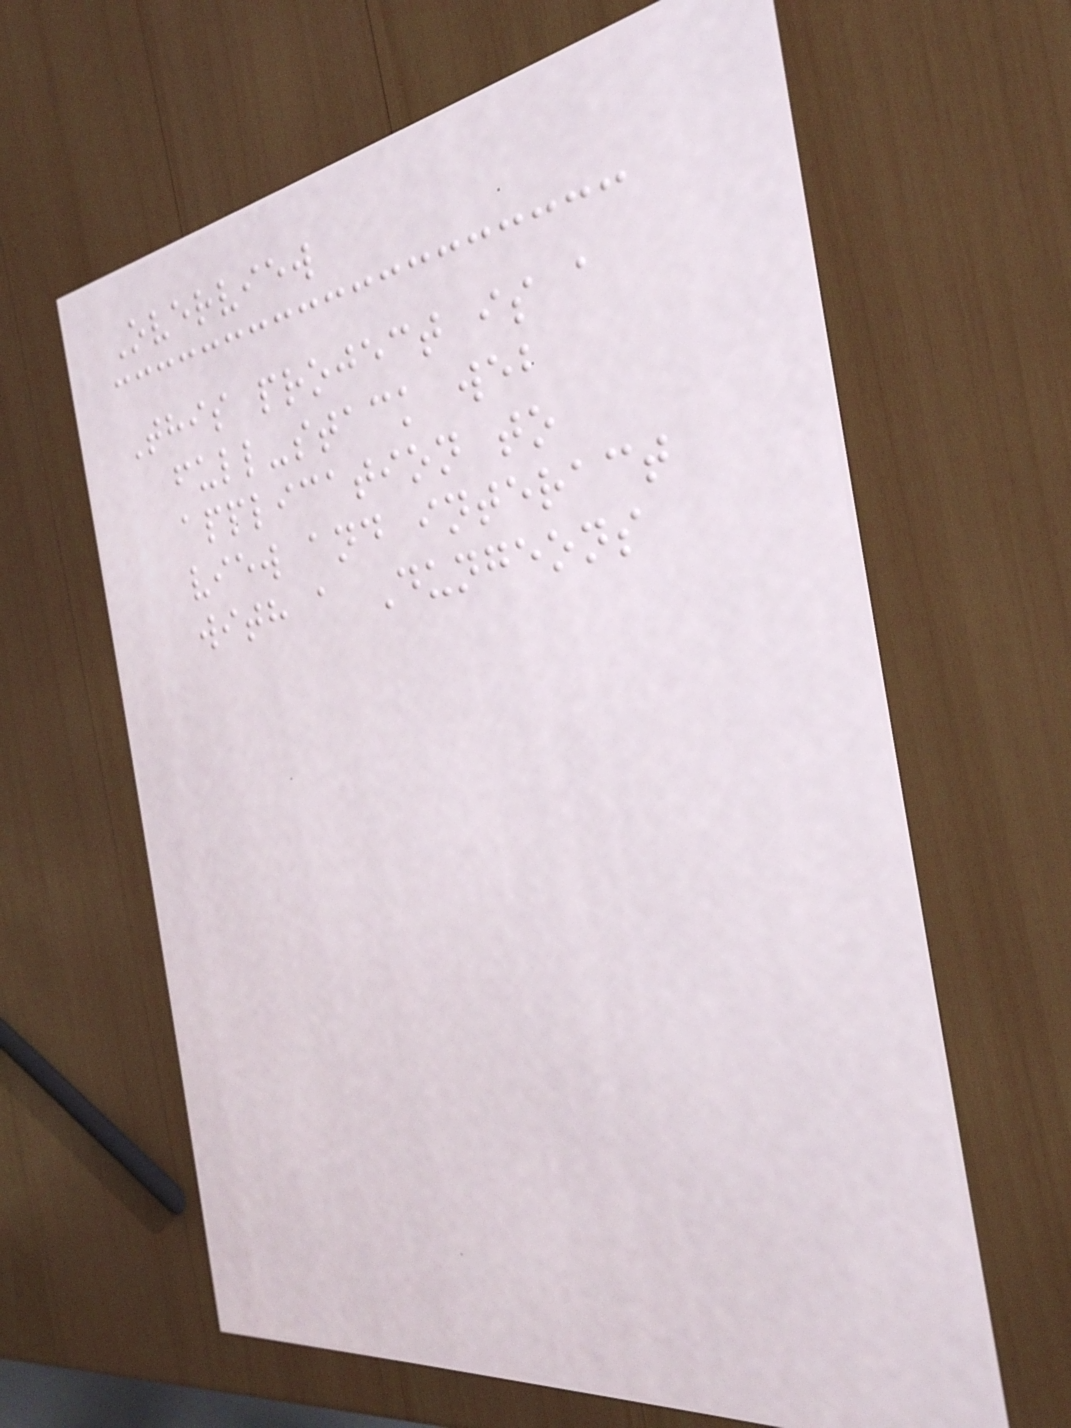Overview
This project is a
full-stack web
application to
view and interact
with a Dungeons
